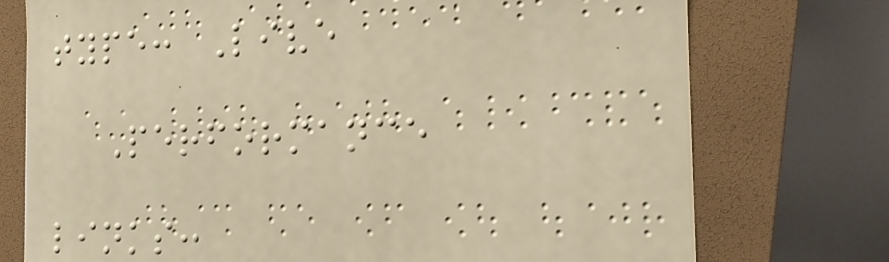type: Live
Performance
links:
